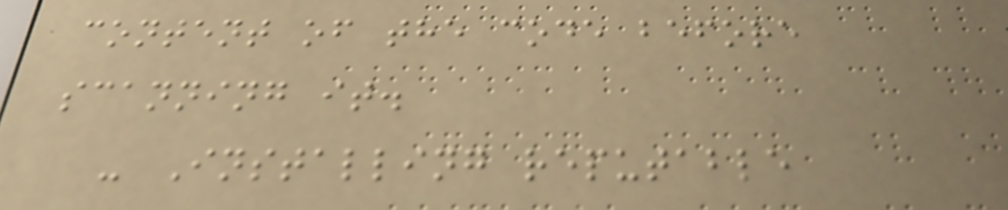content of the code before
scanning it.
- Installing reputable
